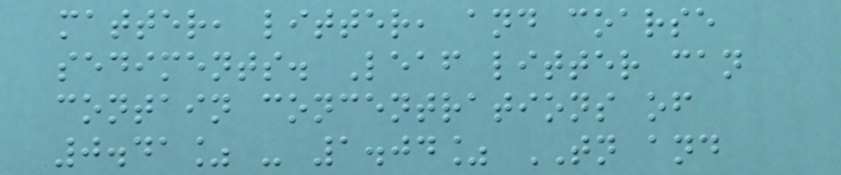matter, litter, and coarse
sediments. Leaf litter can
contain concentrations of
0.41% - 1.04% TN and
